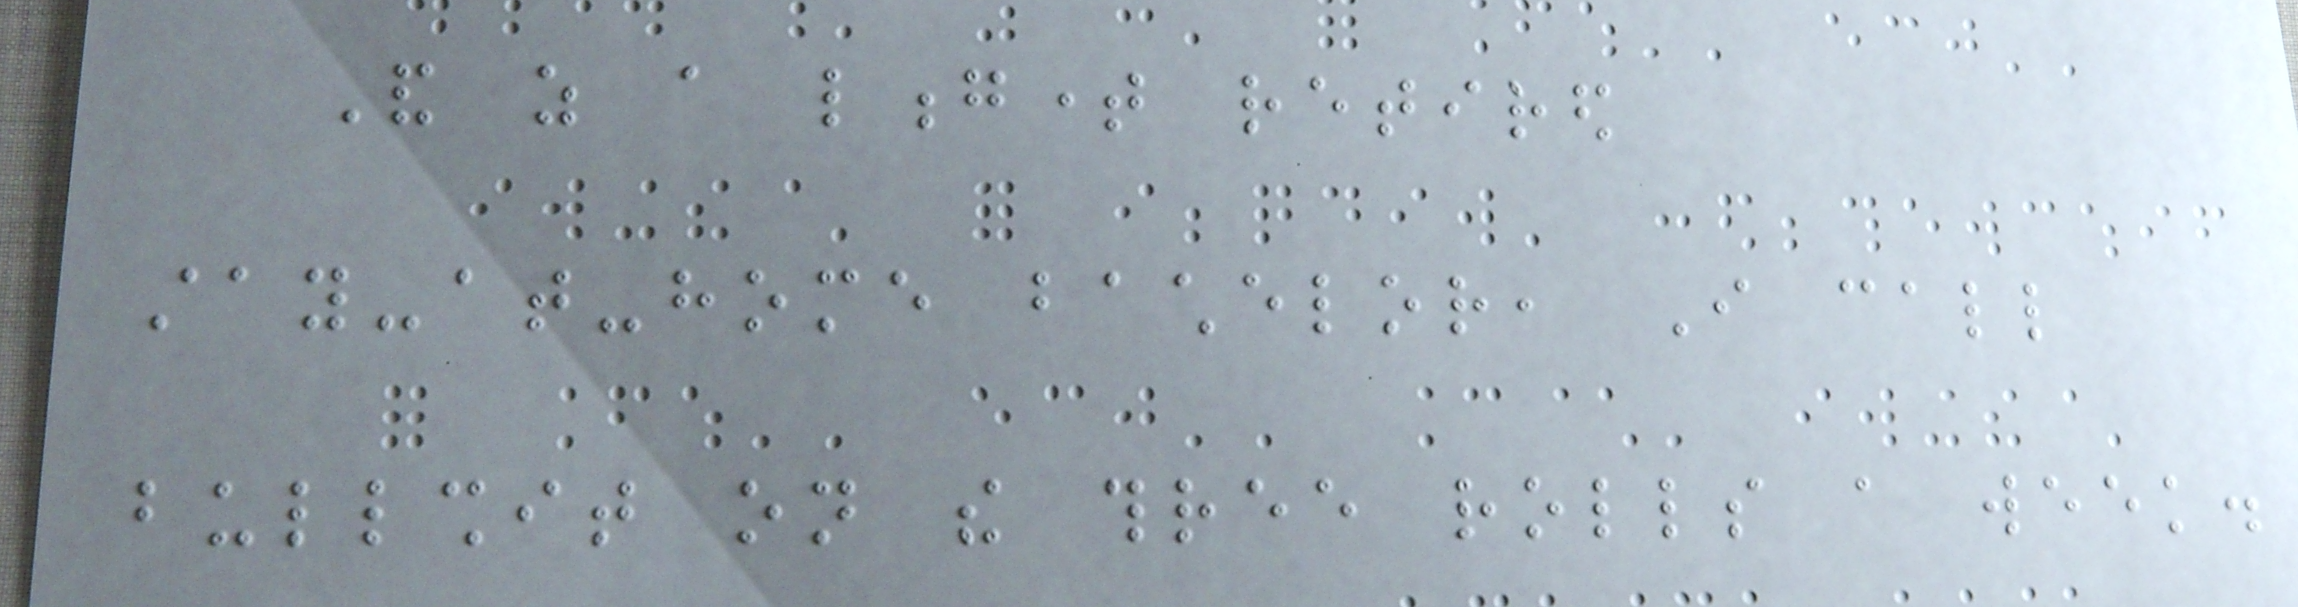And as a longtime retired
stay-at-home bachelor, I call
bullshit on the three rolls a week.
